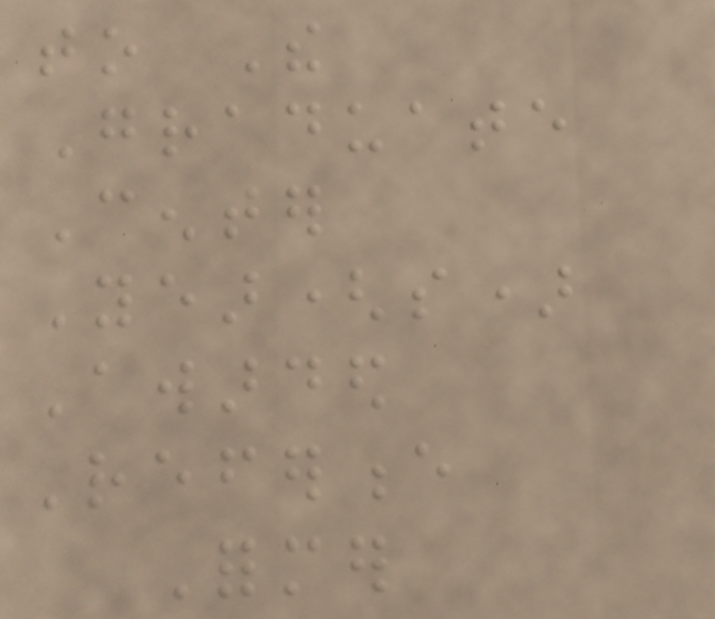to The
Graduate
Center
Year(s)
Awarded
Reference
Former
